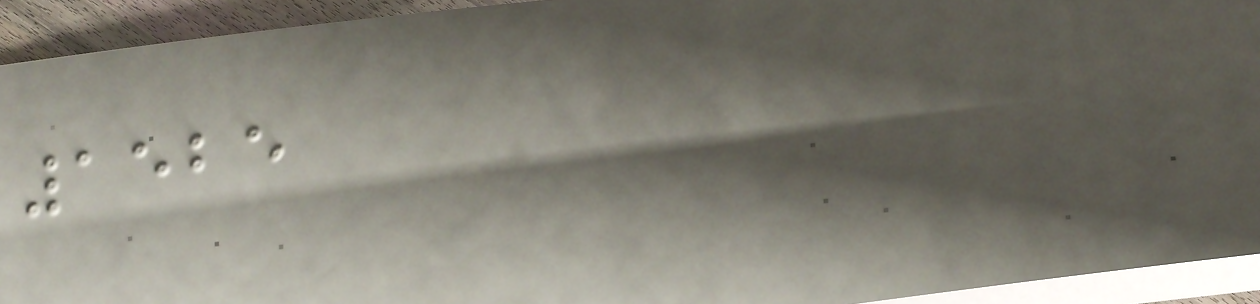1525
